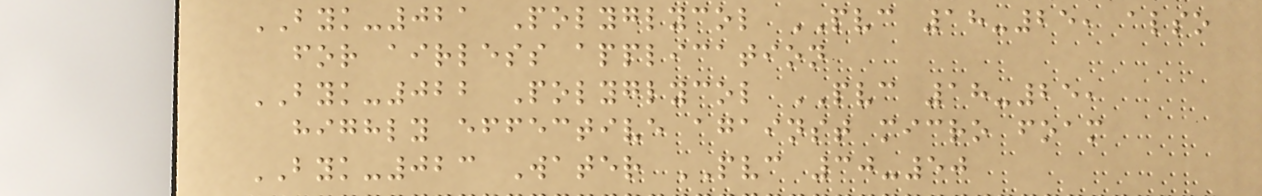BYK-021 Polyglycol PVC 18-25, also
for airless application
BYK-022 Polyglycol PVC 18-25,
highly effective against micro foam
BYK-023 Water PVC 30-50
